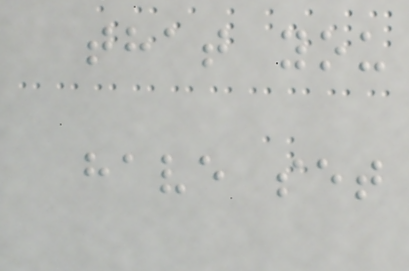that you
have set
